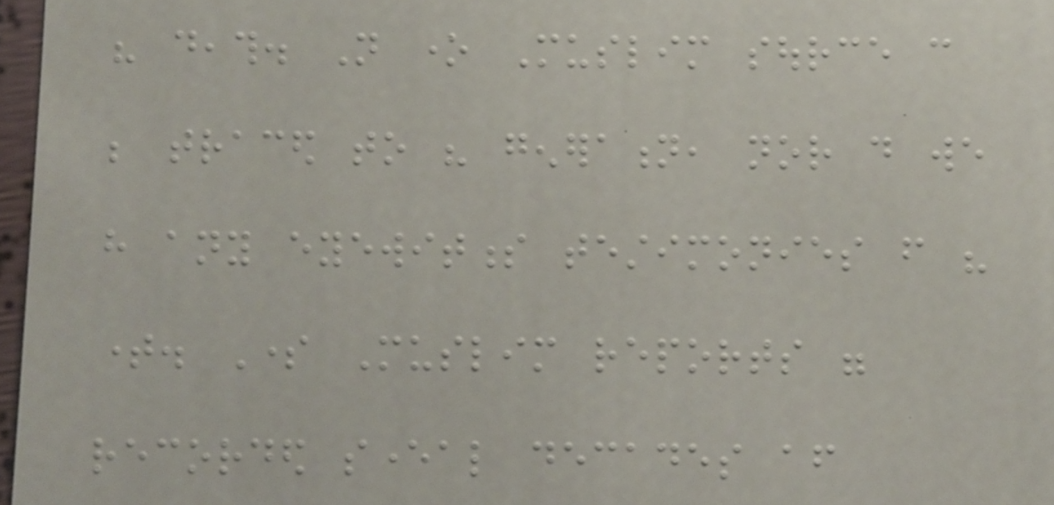his death. Not one Muslim source can
be traced to his generation, nor do we
have any eyewitness testimonies from his
time. Some Muslim reports were
recorded several decades after
